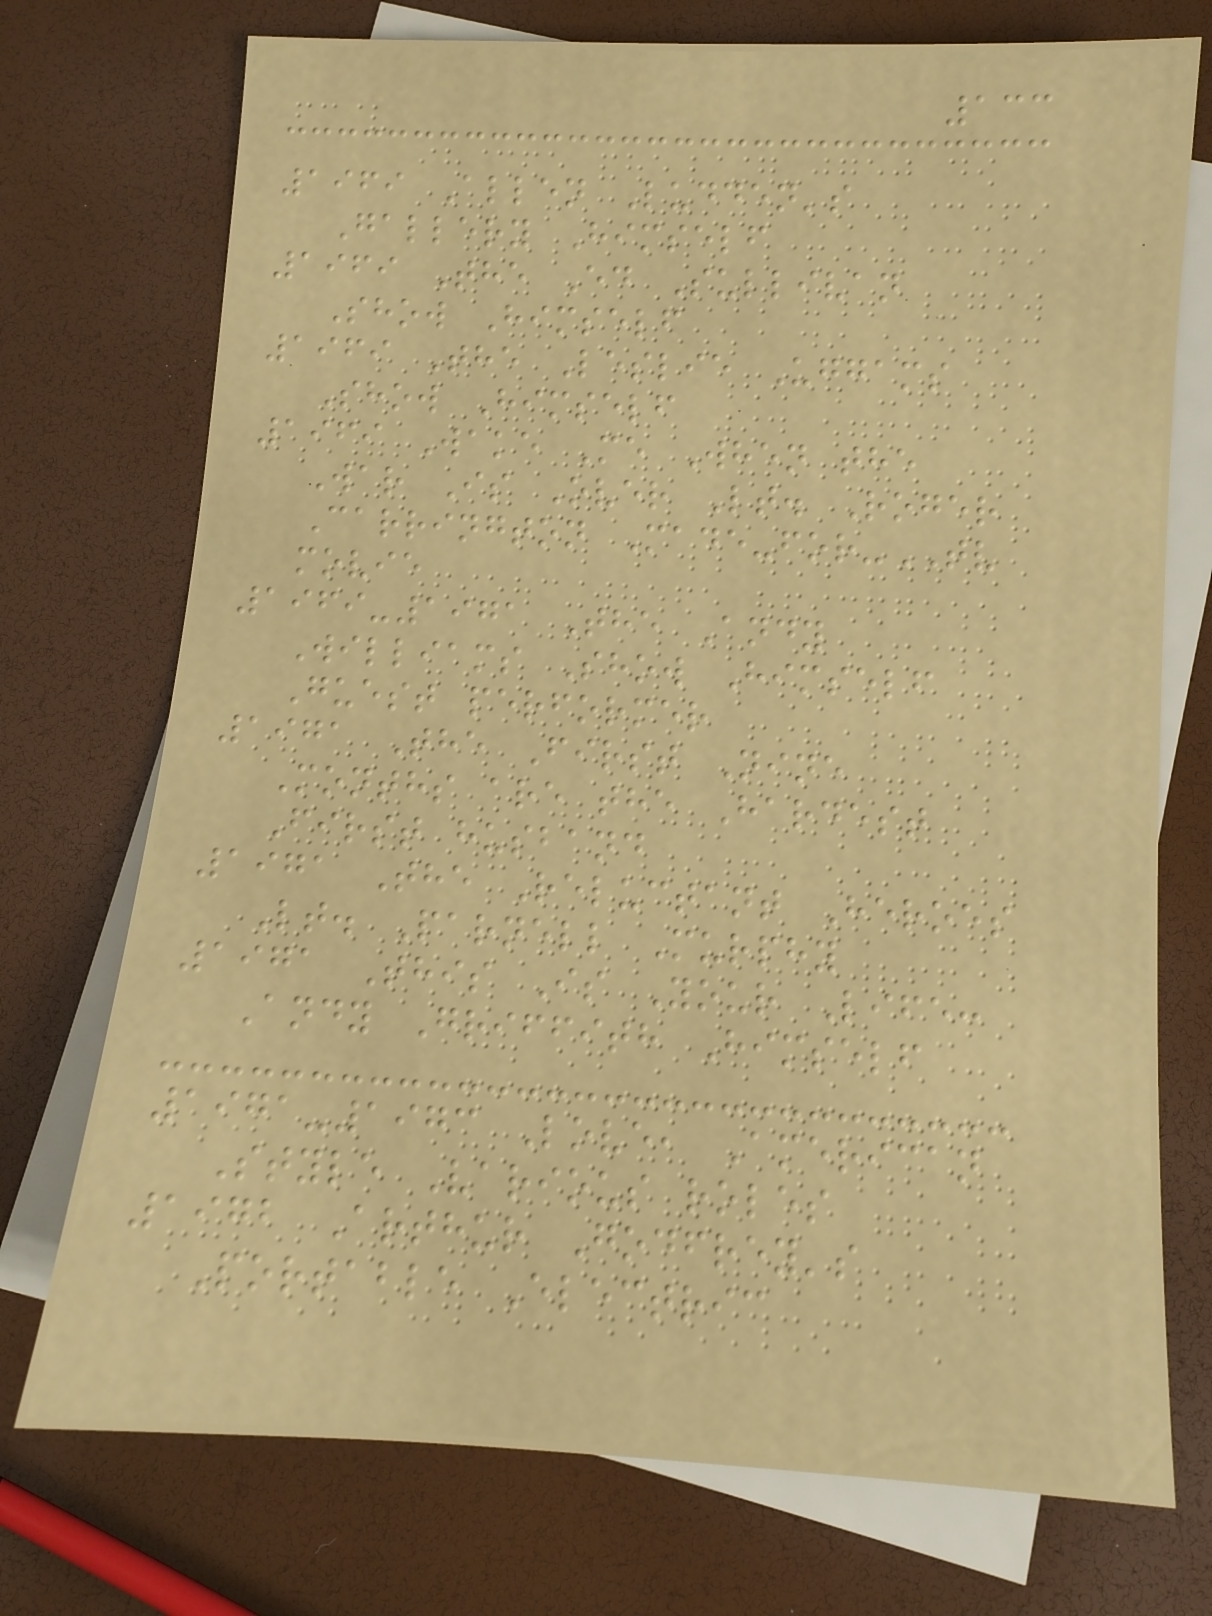133
1969 Allen Ludden's
Gallery Himself
1969 The Ed Sullivan
Show Himself
1969 The Leslie Uggams
Show Himself
1969 Wake Me When the
War Is Over Lt. Roger
Carrington Made-for-TV
movie
1969-1971 The Andy
Williams Show Himself
Guest performer
1971 The First Nine
Months are the Hardest
First husband
1971 The Reluctant Heroes
Lt. Parnell Murphy
1971 This Is Your Life:
Andy Griffith Himself
1971-1973 Love, American
Style Various roles
1972 Arthur Godfrey's
Portable Electric
